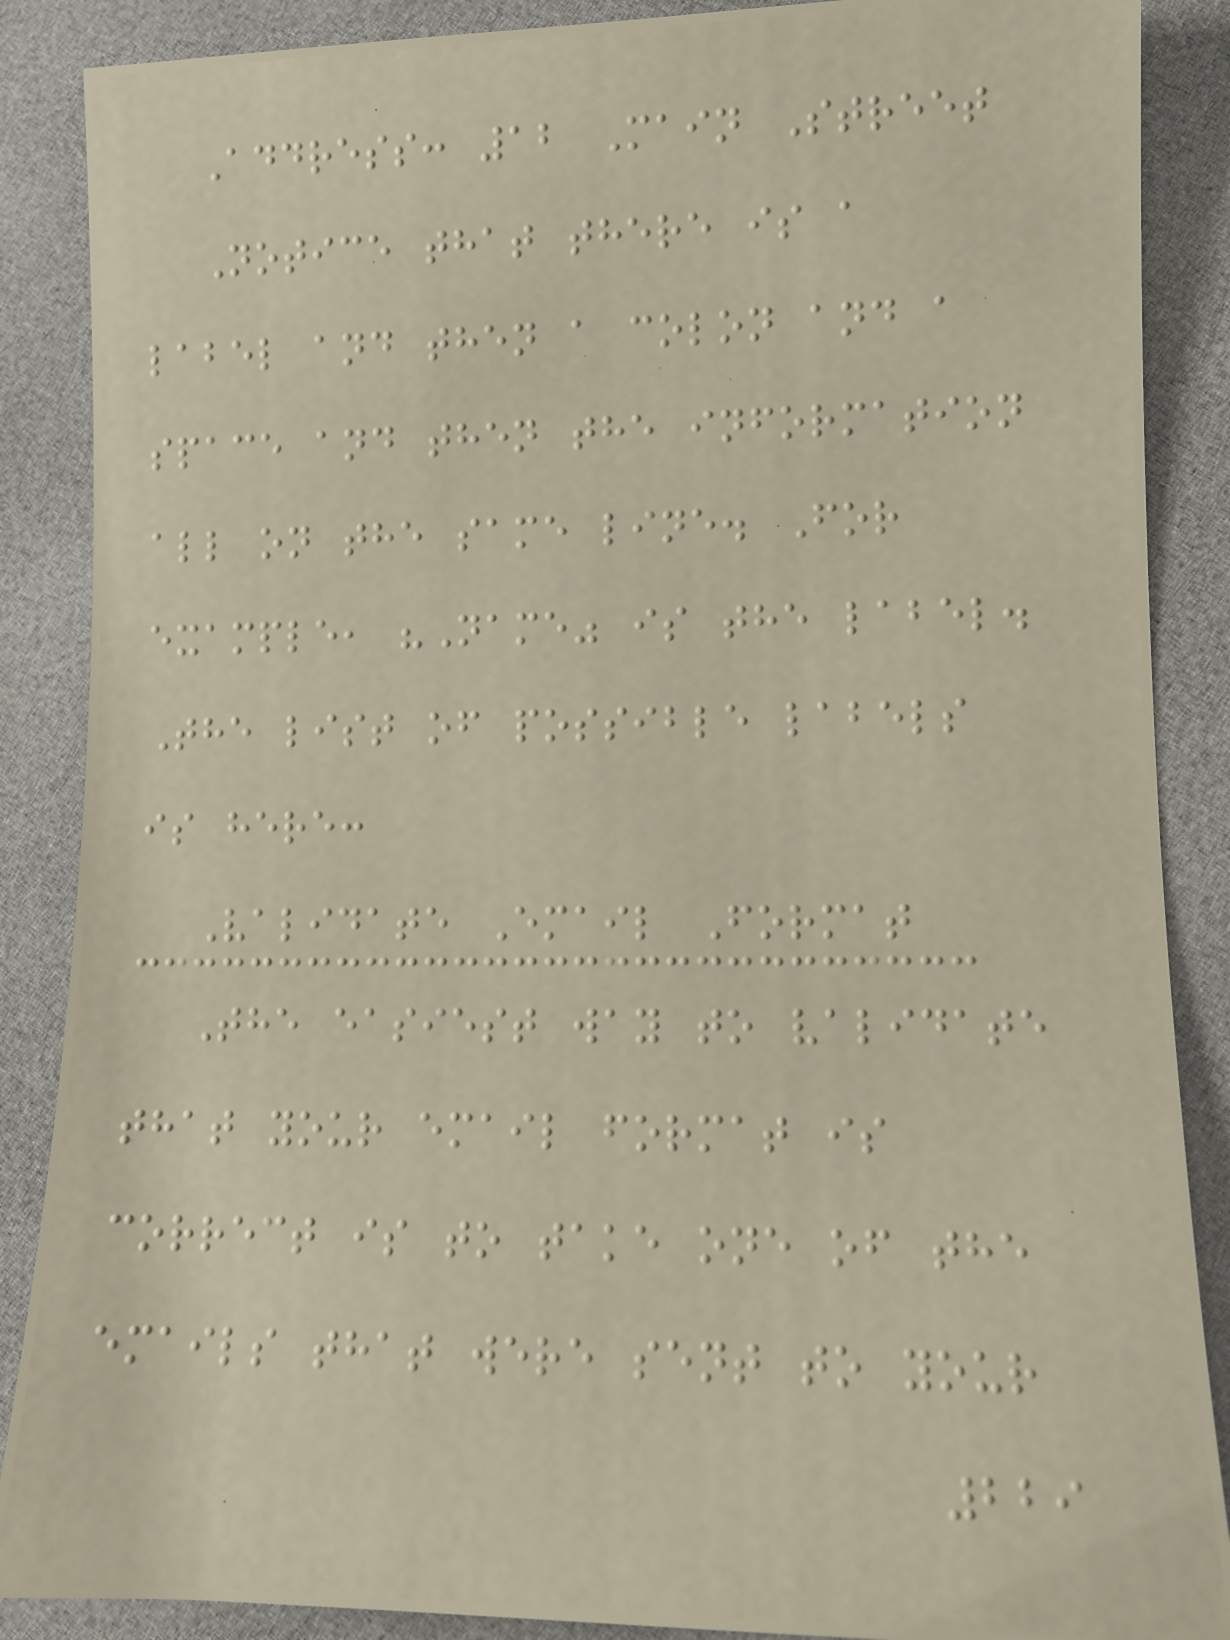Address: 12 Main Street
Notice that there is a
label and then a colon and a
space and then the information
all on the same line. For
example, "Name" is the label.
The list of possible labels
is here:
Validate Email Format
The easiest way to validate
that your email format is
correct is to take one of the
emails that were sent to your
229
